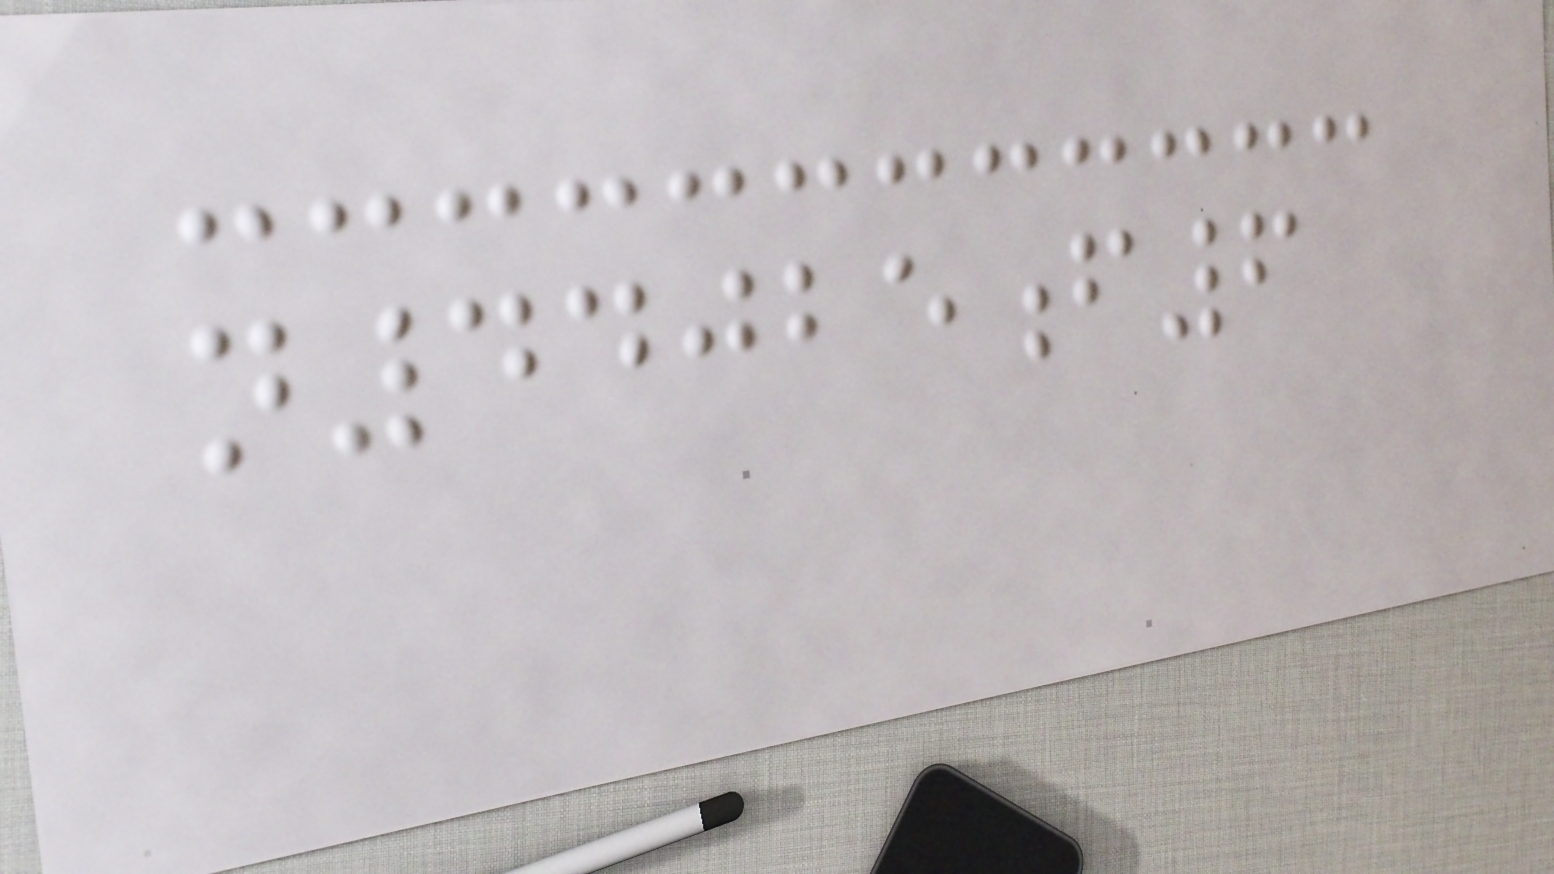n44025f6
